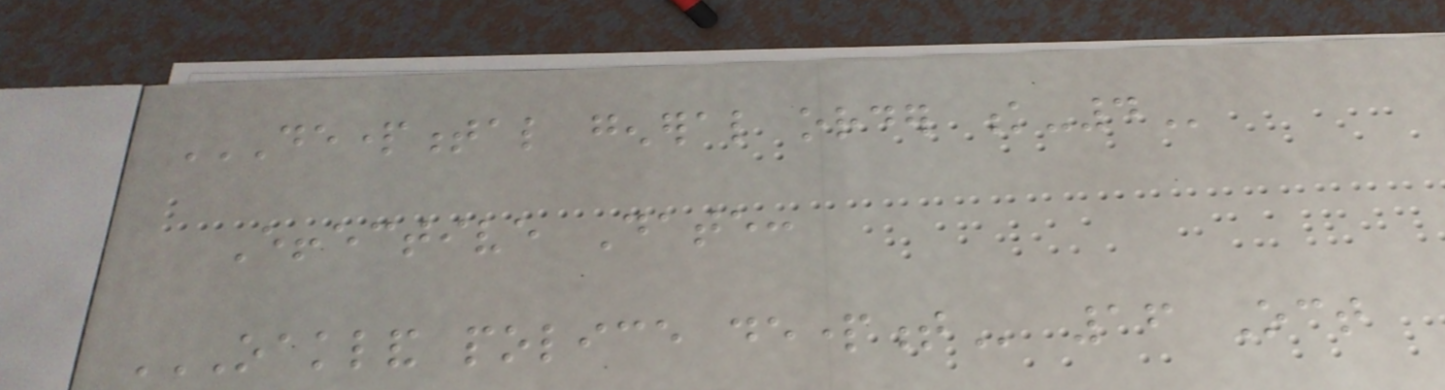DEPARTMENTAL GENERAL ORDER K-4
Effective Date:
OAKLAND POLICE DEPARTMENT 16 Oct
